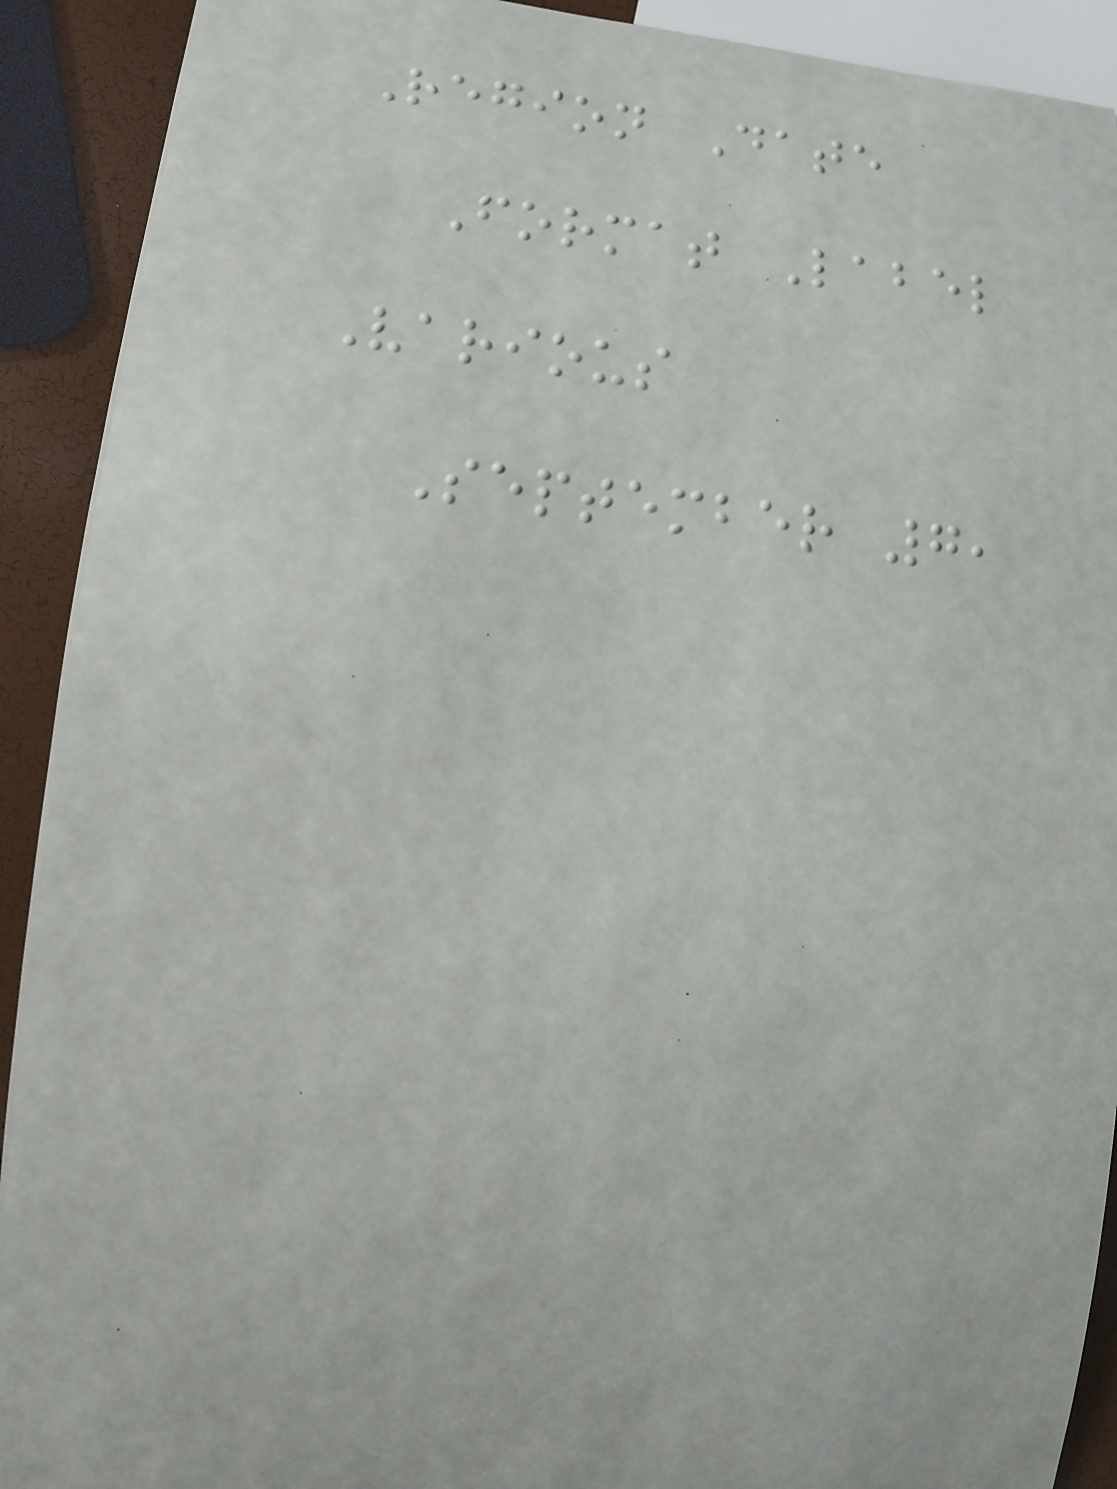Region Date
Format Label
Various
September 7,
